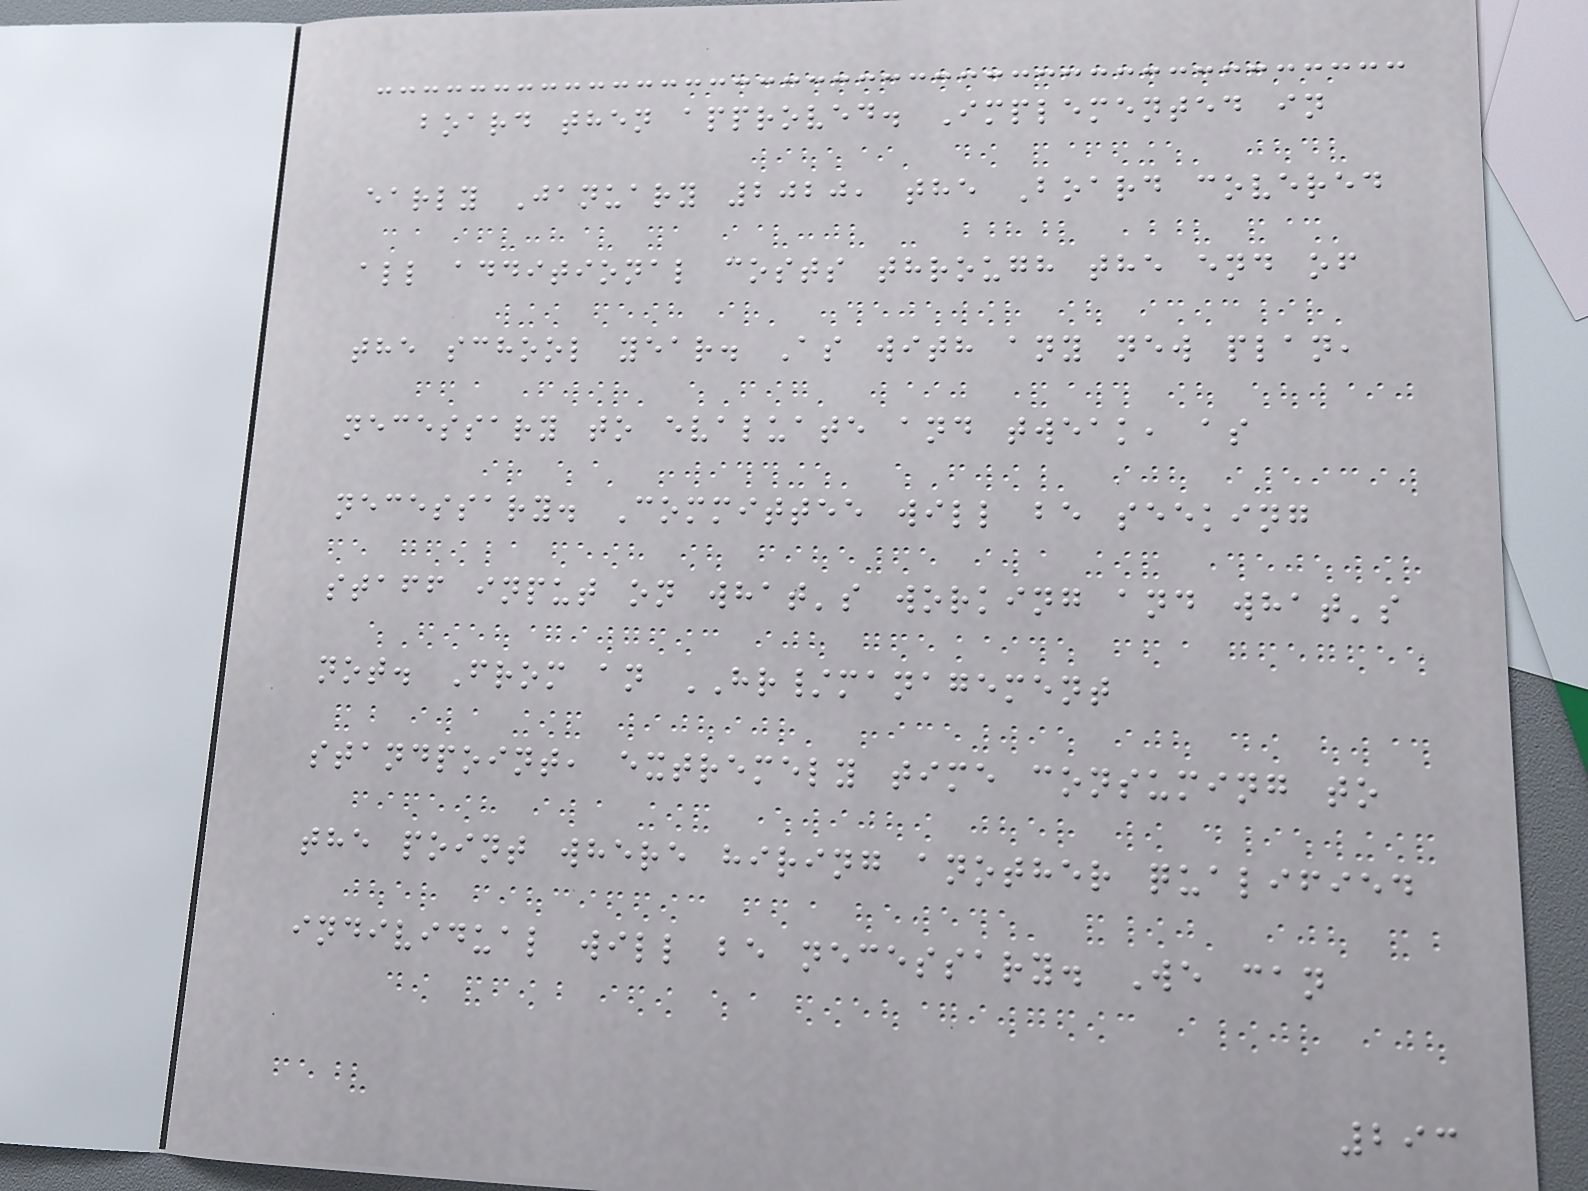board then approved. Implemented in
early January 2020, the Board covered
all additional costs through the end of
the school year. As with any new plan,
necessary to evaluate and tweak, as
necessary. Committee will be seeking
staff input on what's working and what's
not. From an HR/management
standpoint, extremely time consuming to
the point where hiring another qualified
individual will be necessary. We can
293
